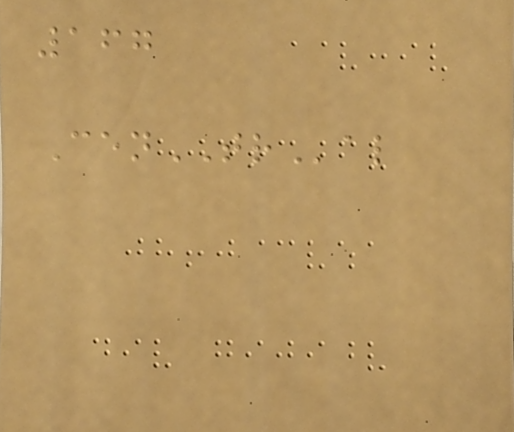167
CenTRal
